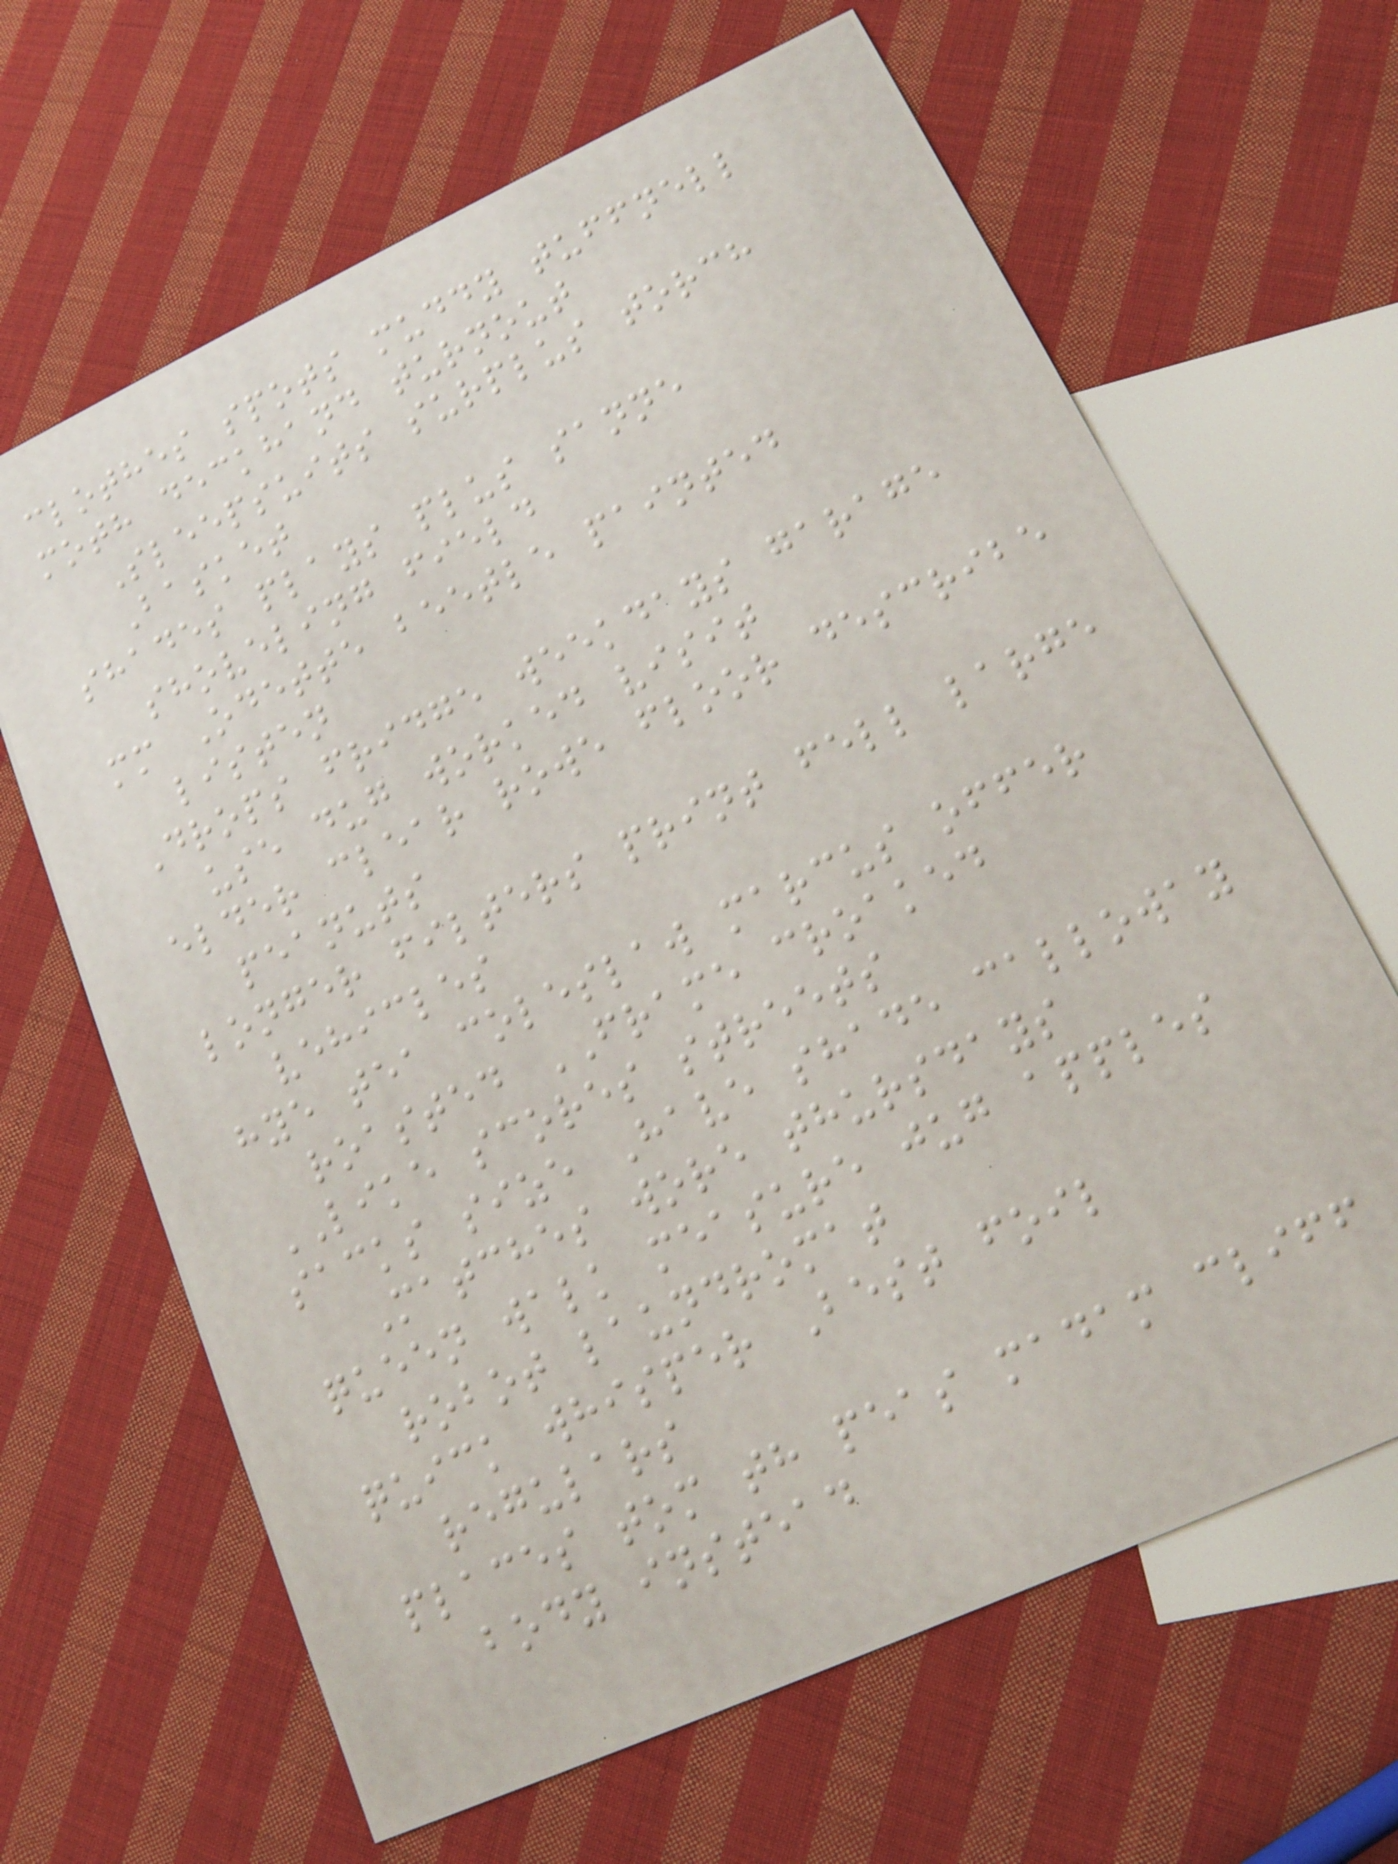clothes spots muddy tuffnell
moth deckhand turnout
Sleepsuits surplus torch
Basket
shades plays plus sanne
shoveling field
mm Odette beetle painted
listen
Drops fridge weekdays garage
use dug worked visit
elder clear rowe floor describe
peanuts
longer filters print fell large
vehicles
hye tea coleslaw marcus offer
roasted FRAME croaked
LIKE scores streets
sacks size Have shade calloway
Matches wore thursdays
queen walk measure jug apples
robot laundromat
quick whisper Best foil
regulars
places tom th peas madam cliff
body instead
